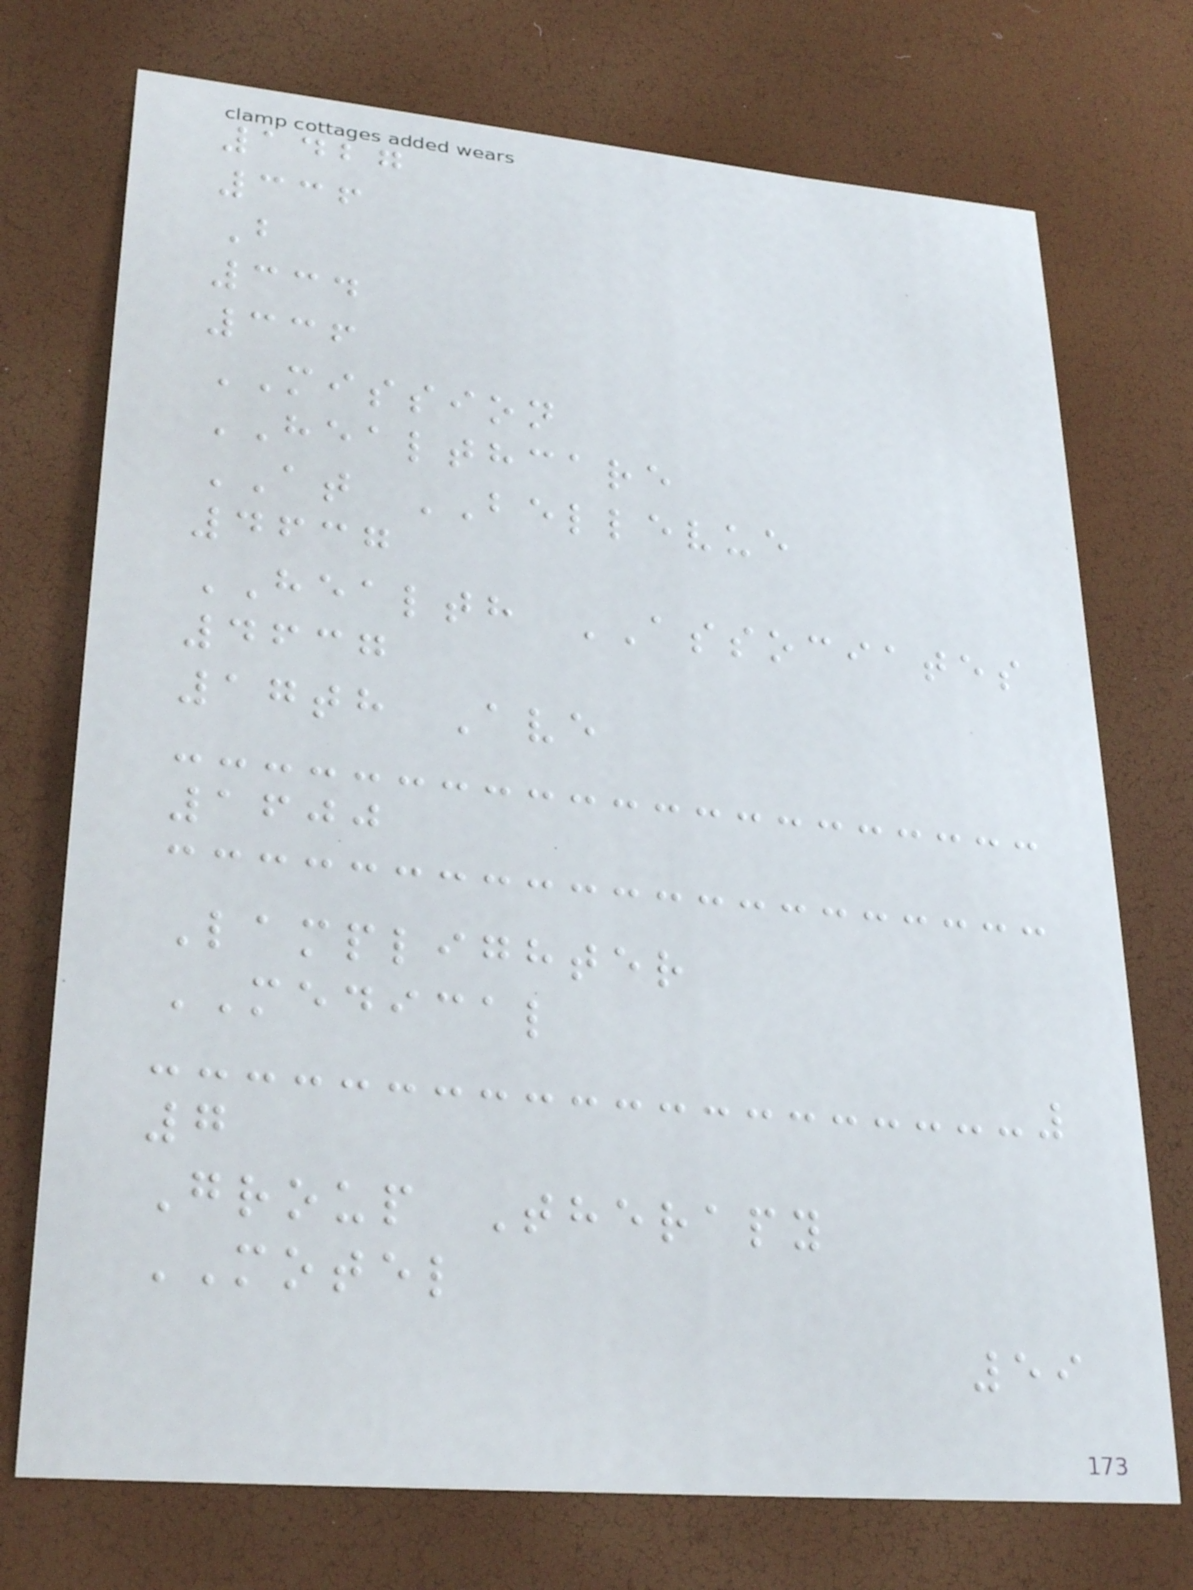1427
336
B
334
336
MISSION
HEALTHCARE
AT BELLEVUE
4637
HEALTH ASSOCIATES
4637
17th Ave
1600
Lamplighter
MEDICAL
7
Group Therapy
MOTEL
59
